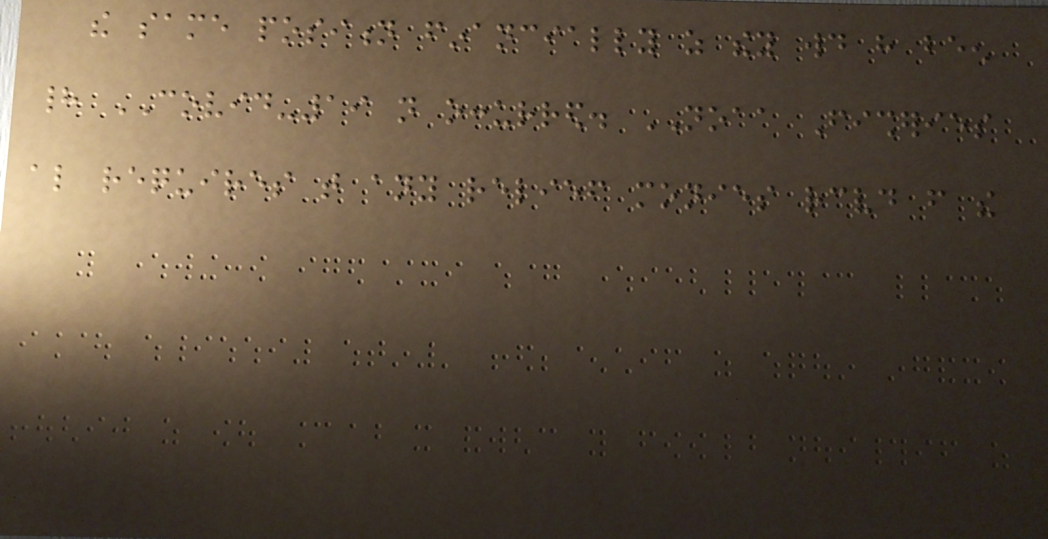the same position financially as they would have been
had COVID-19 not occurred. NOAA Fisheries
also requires that any relief monies received from the
